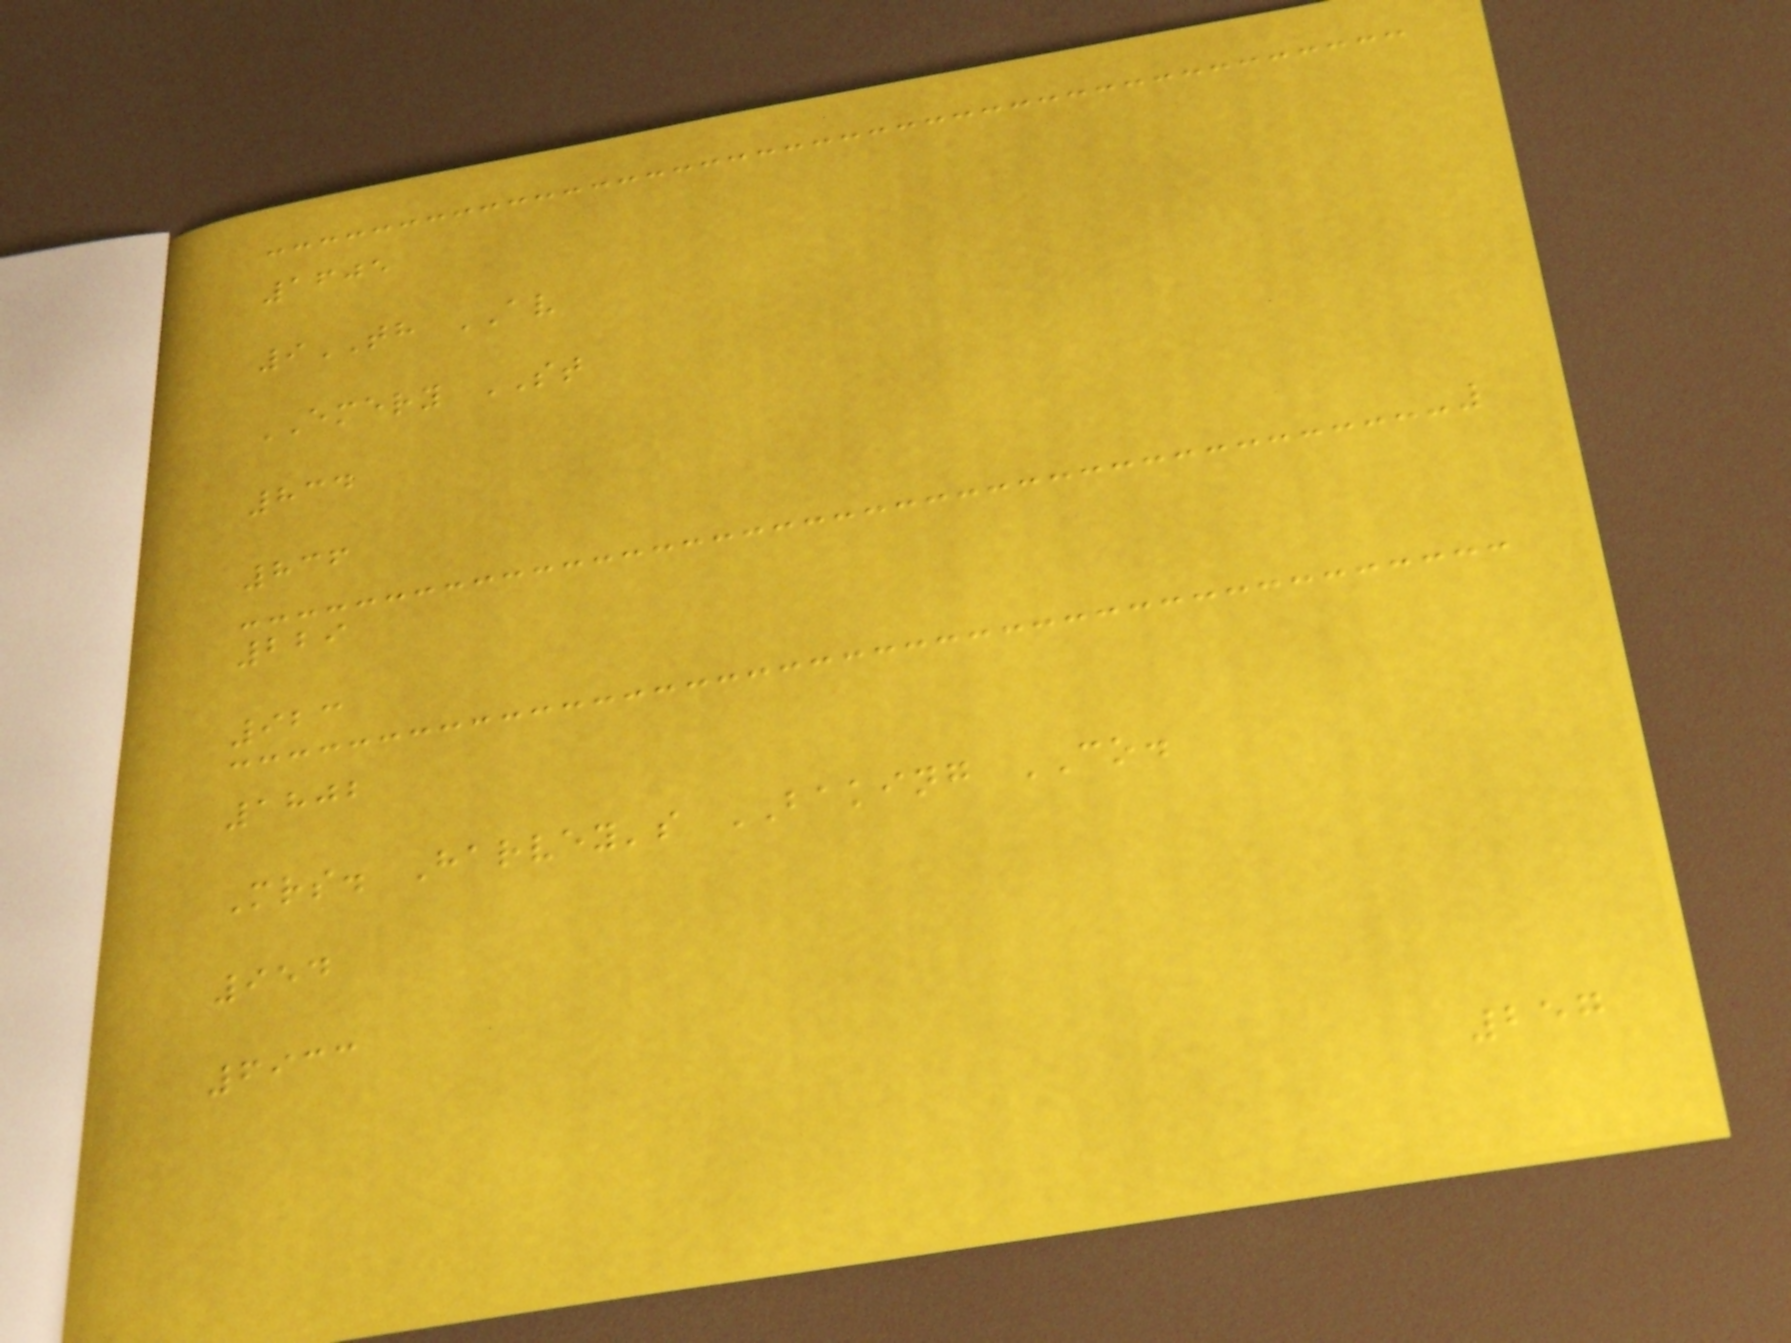1605
9TH AV
EMERY ST
834
836
229
923
1802
Mrs. Harvey's BAKING CO.
954
6933
257
